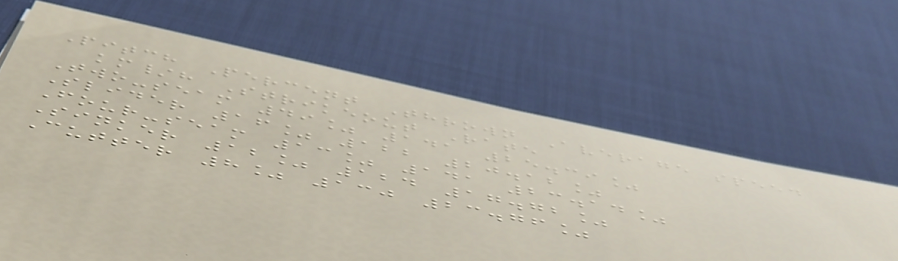Pitch Percent Thrown Average speed
km/h Strikeout Rate
Two-seam 49% 141 25.39%
Slider 16% 122 20.12%
Four-seam 13% 141 23.14%
Sinker 12% 124 17.72%
Cutter 8% 130 23.76%
